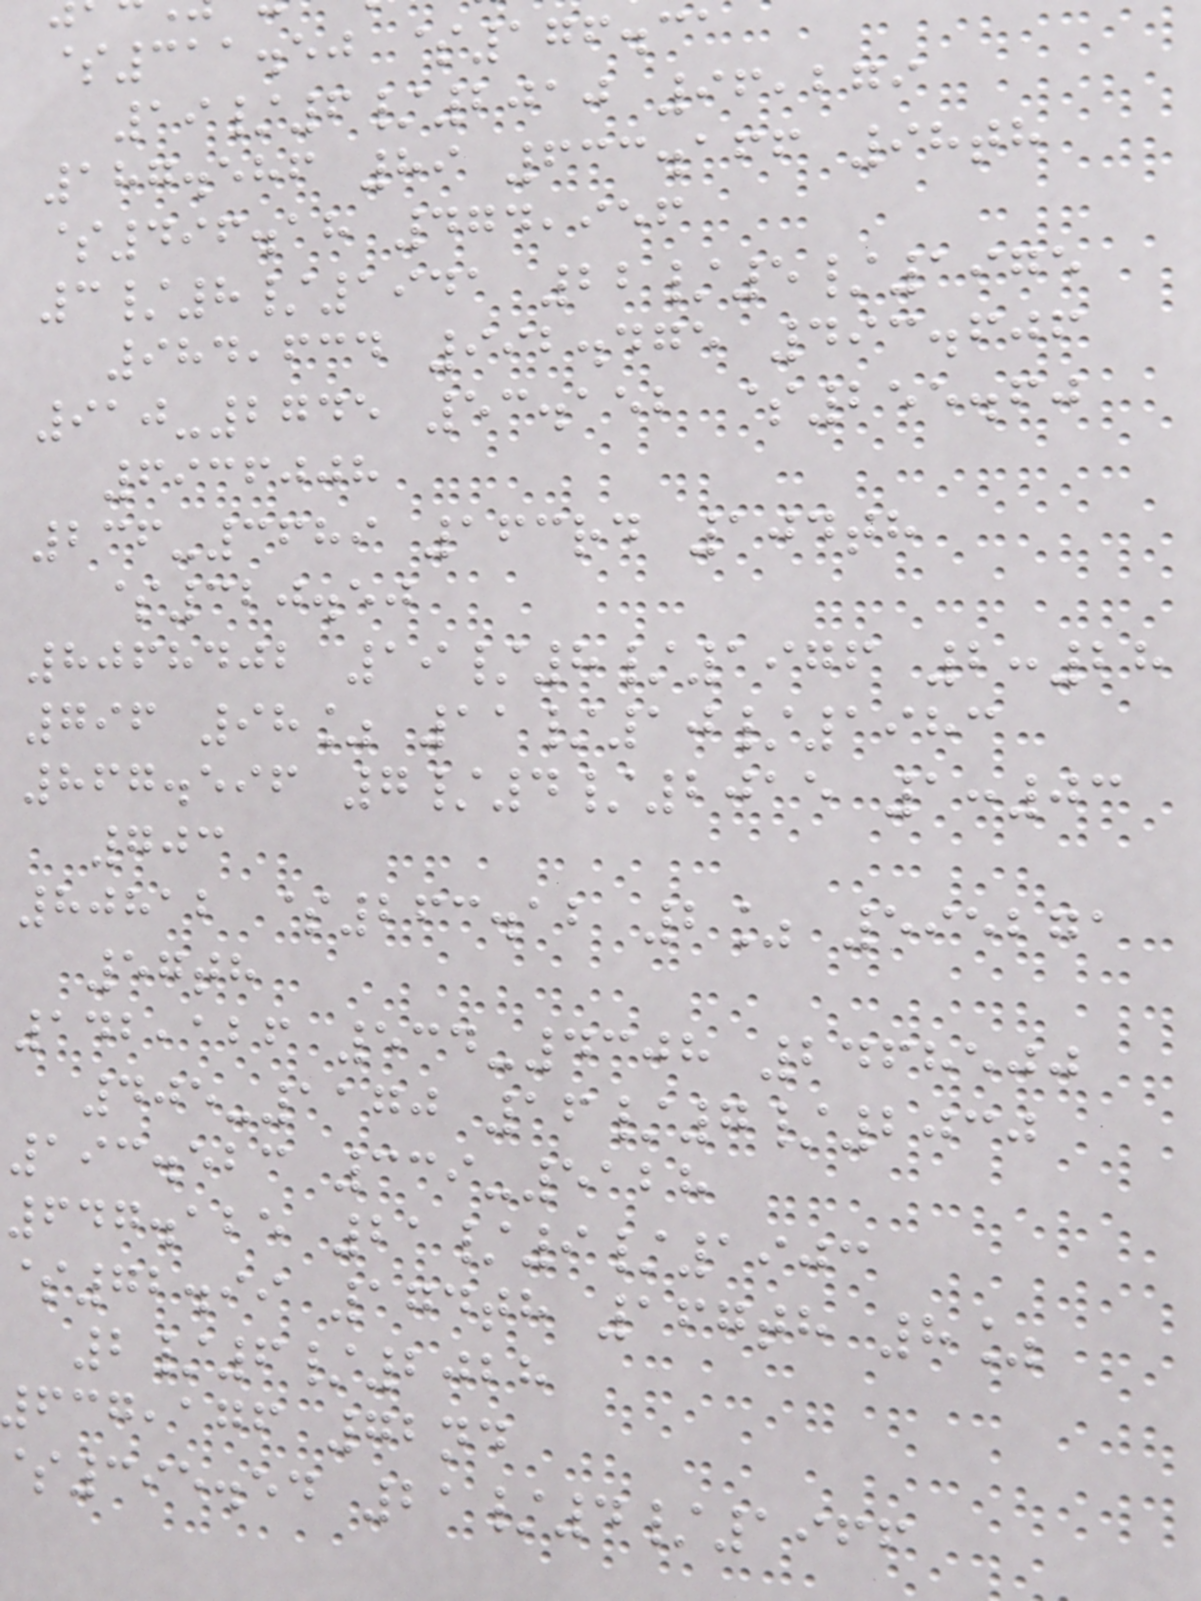$311.50 $176.31
19/6/2010 96,279
187.586 89 633.166 98th
$496.18 474,956
3/8/1941 22/5/1975
984,634 992.475 493.606
910-2745 53.152 $255.60
6936008
236-3689 163rd 104th
$320.50
8068402 19/8/1976 2:28
796 98% 11/10/1983
867.596 7/4/2015 1:03
703
80812 $263.12 2% 595271
57th
142,126 534-4308 2468500
405-1170 16/7/2030
193.523 339-5128
647.125 21/9/1903
$72.99 174th 167th 8%
2/6/2028
,agf 72nd
395.54 21/4/1966
